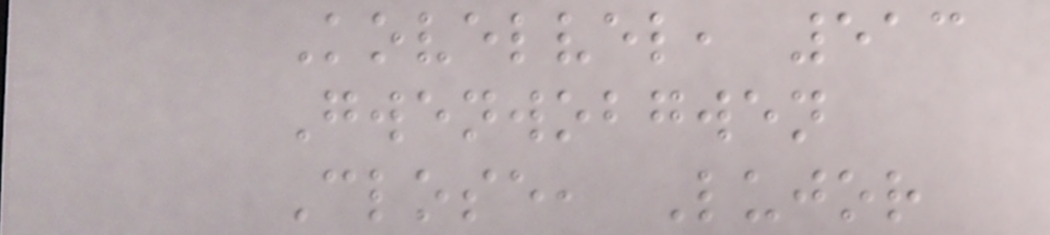Kovelvel, 513
Gwenwobgwen
Close, Lujor
